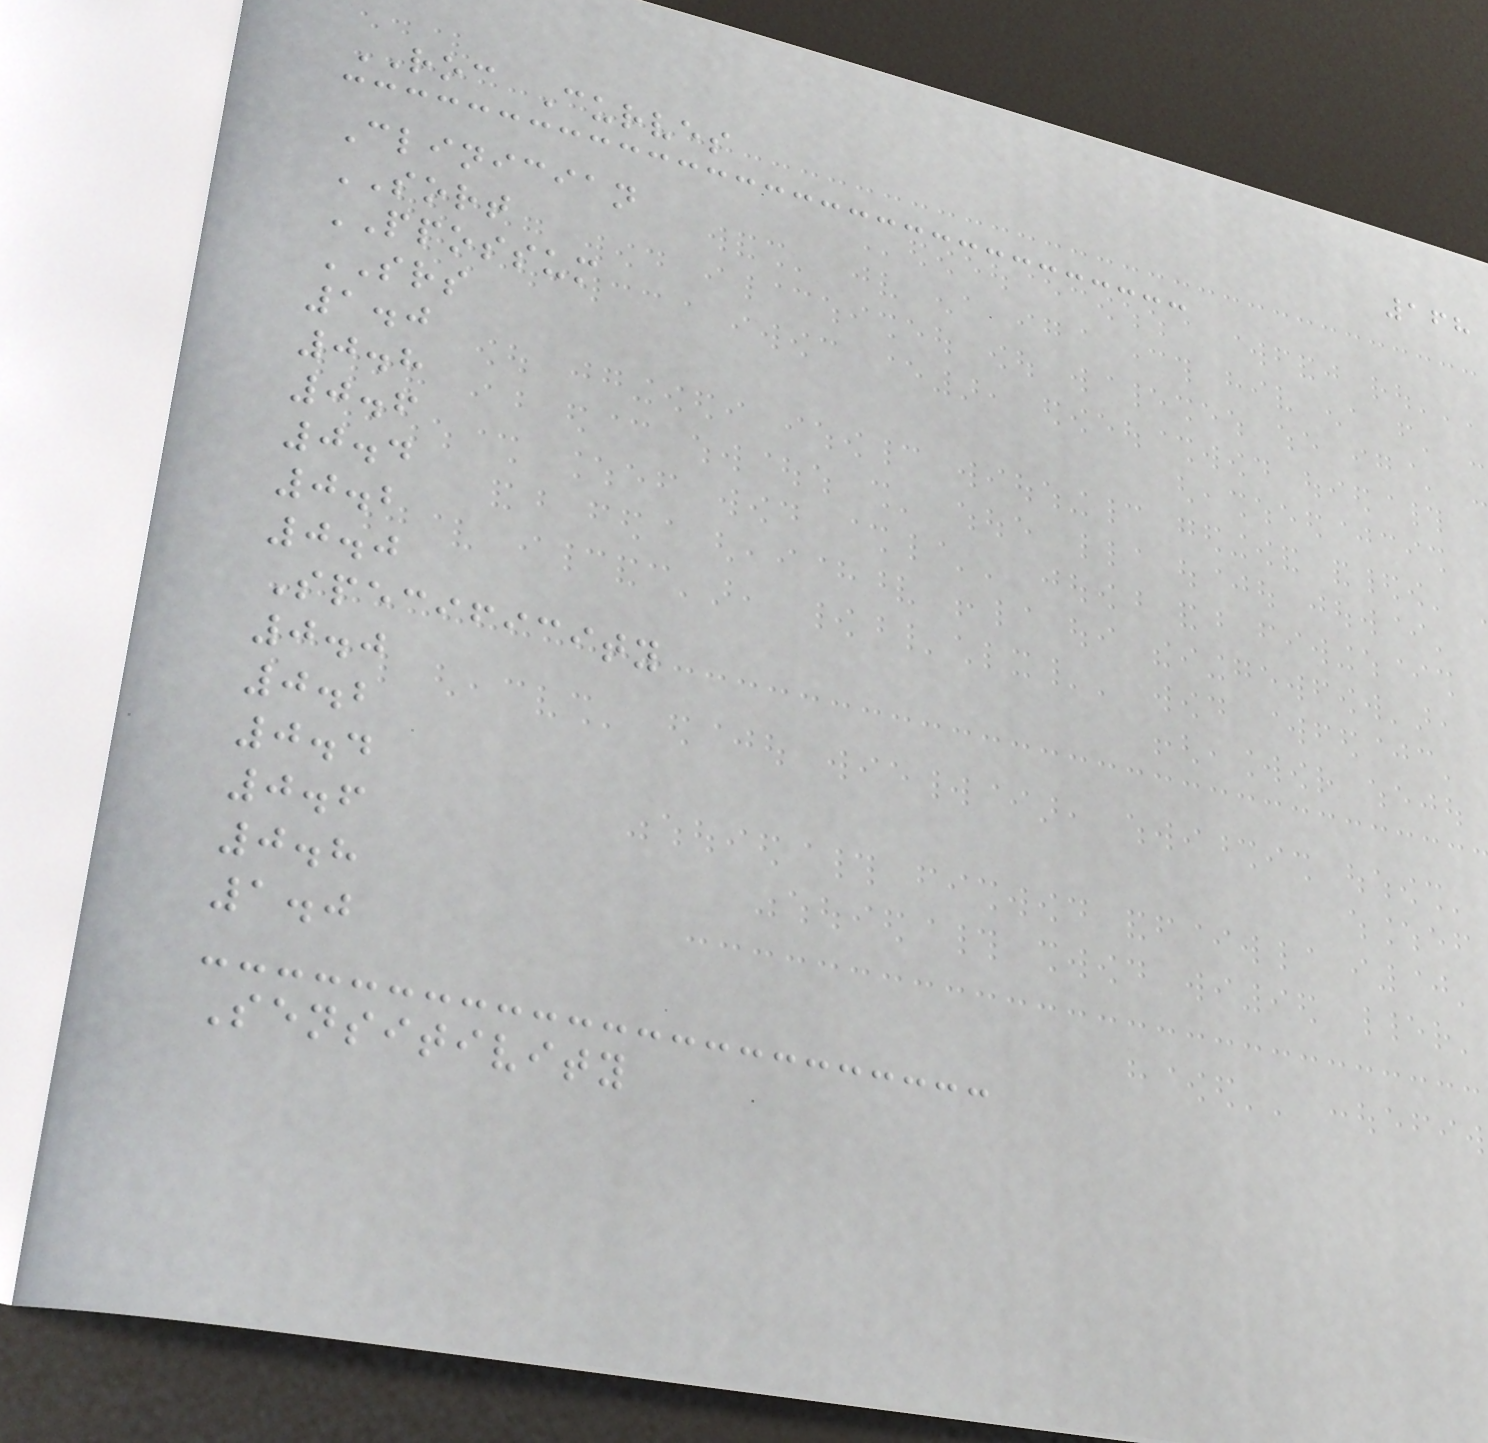168
ROC Curves
Clinician
SORT
PPOSSUM
SRS
1.0
0.8
0.6
0.4
0.2
0.0
Specificity
0.0
0.2
0.4
0.6
0.8
1.0
Sensitivity
